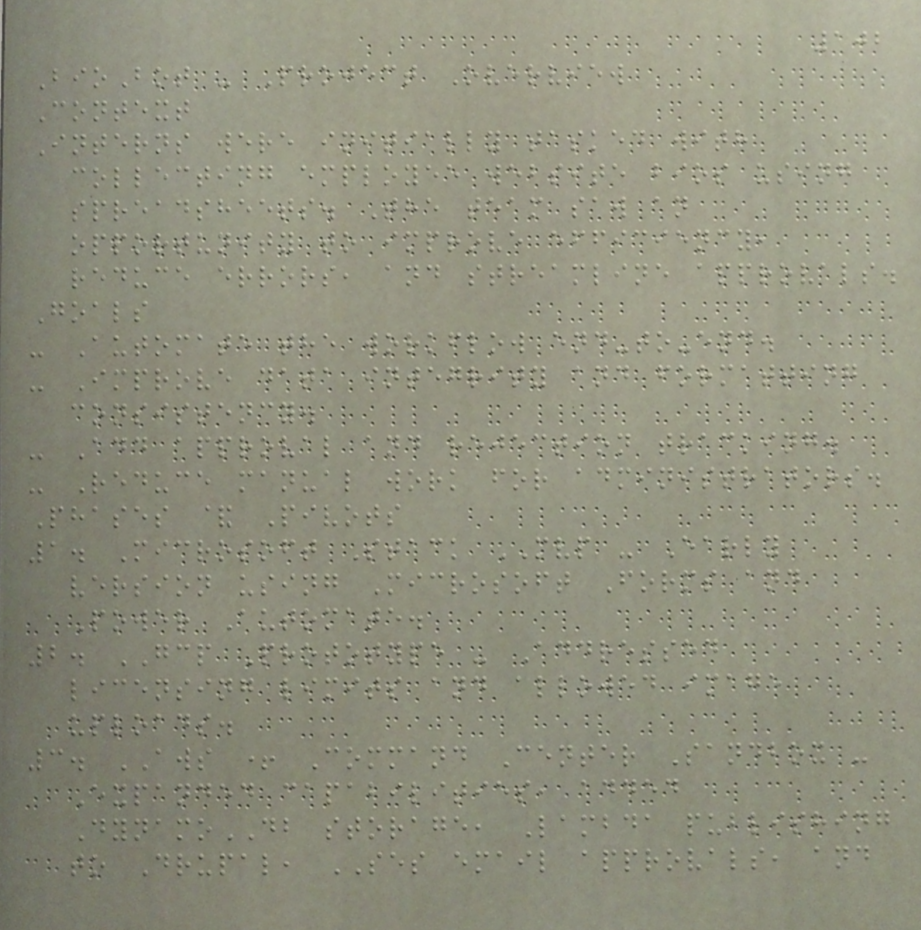102
BioBot - Project Overview
Context
Interns were initially tasked with
collecting employee website bios using
spreadsheets. The team saw an
opportunity to improve efficiency,
reduce errors, and streamline approvals.
Goals
- Automate the workflow end-to-end.
- Improve data integrity and formatting
consistency.
- Add approval and rejection tracking.
- Reduce manual work for administrators.
Phases & Pivots
1. Microsoft Stack MVP - Early
version using Microsoft Forms and
Power Automate.
2. GCP Prototype - Addressed
licensing limits and allowed image
uploads.
3. AWS + Command Center Sandbox -
Expanded capabilities, added
DynamoDB storage, Lambda publishing
to Drupal, SES email approvals, and
